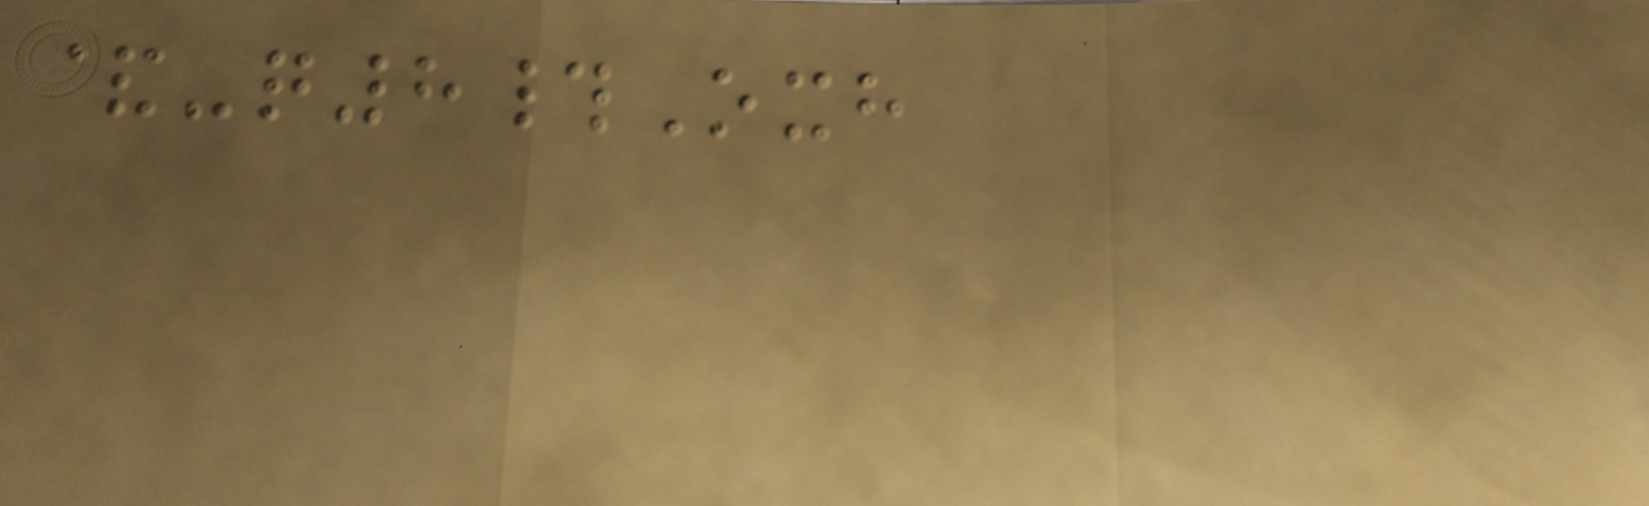&-q8#Oxh
